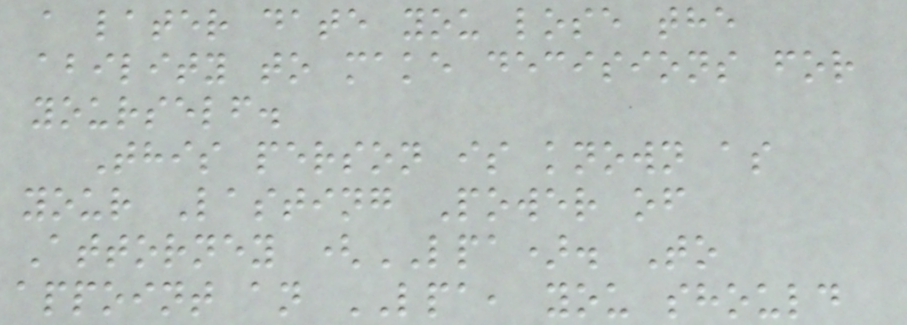a later date you lose the
ability to make decisions for
yourself.
This person is known as
your Lasting Power of
Attorney (LPA). To
appoint an LPA, you should
